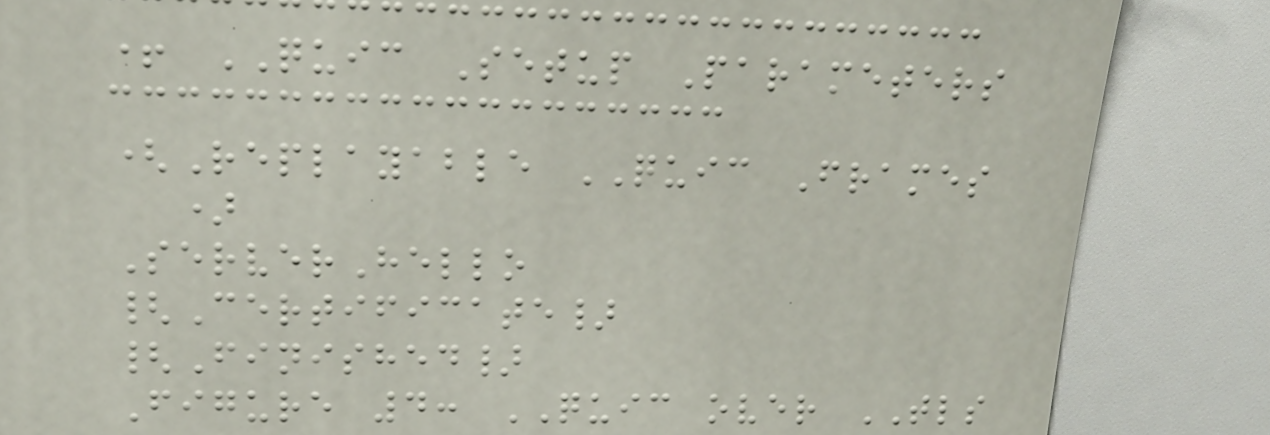+ QUIC Setup Parameters
(Replayable QUIC Frames
)
ServerHello
{Certificate}
{Finished}
Figure 4: QUIC over TLS
